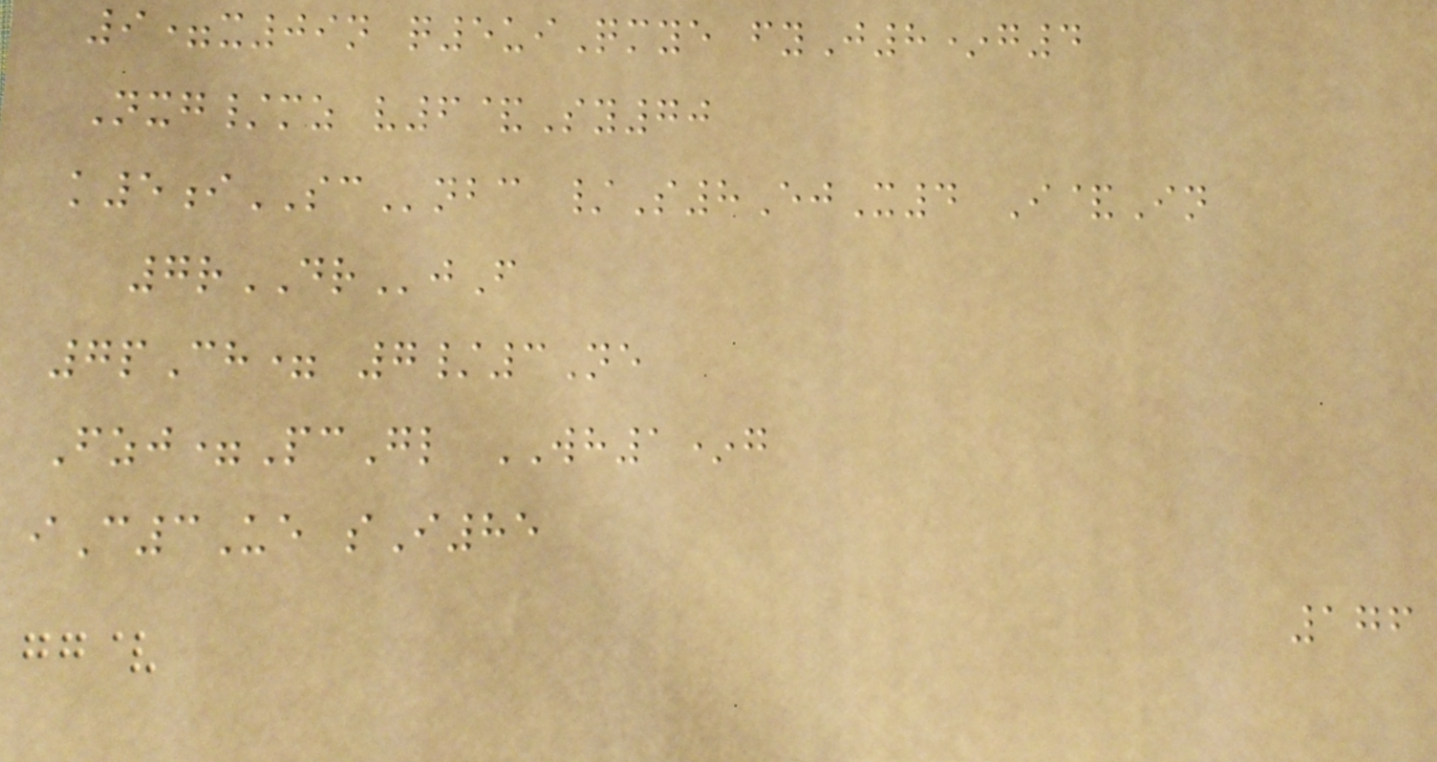9=x09n q5uiQmye fyJ8*g4
Nxg/mz v6&Sy70
k5iSCnbc /S8EjX4 I&In
7rDRjF
7pCh= 7/3Ne
Fzj=PcGl WH1*g
iC3Ue sI85
176
